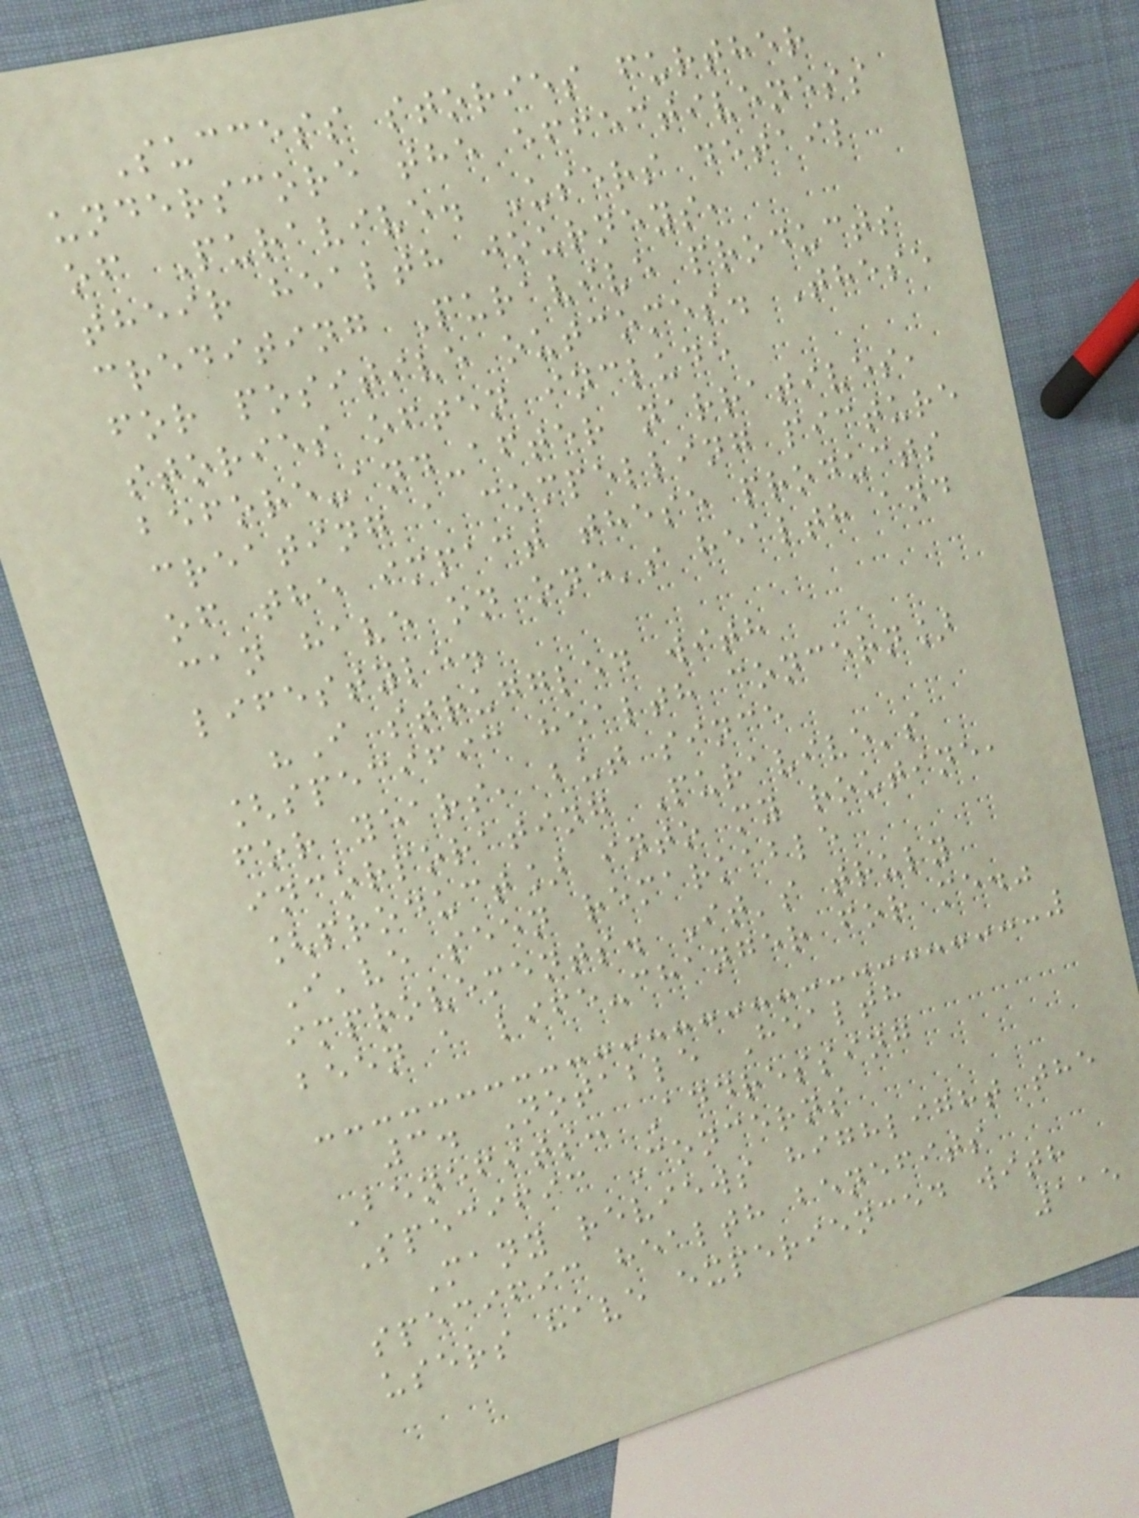Success stories further
underscore the effectiveness
of Puravive. Users detail
their health journeys,
crediting Puravive products
for positive outcomes. These
stories often include
before-and-after narratives,
creating a compelling picture
of the impact these products
can have on one's health and
lifestyle.
"I struggled with
[specific health concern]
for years, but since
incorporating Puravive's
[product] into my routine,
I've seen remarkable
improvements. It's truly
been a life-changer for me."
3. Notable Health
Benefits: Addressing
Specific Concerns
Many reviews highlight the
specific health benefits
users have experienced with
115
